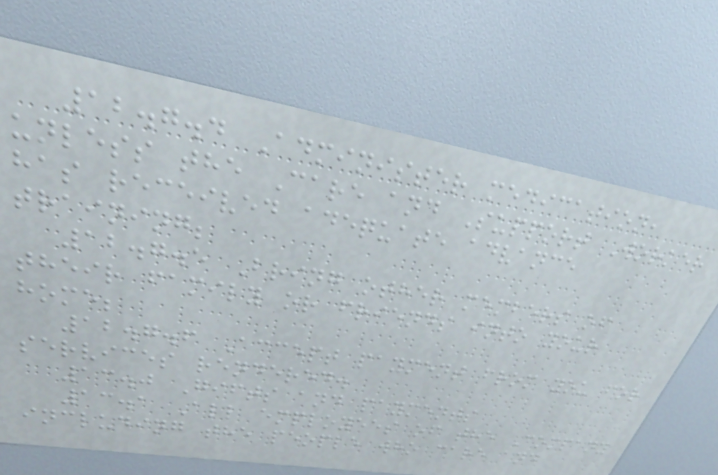12.7.4 Administer medication,
unless the Care and Support Worker
has received adequate advance
training;
12.7.5 Bring other members of
their family or friends into your
home;
12.7.6 Accept payment from you for
services rendered.
13.0 Gifts and payments
13.1 All employees of the Company
including the people who care and
